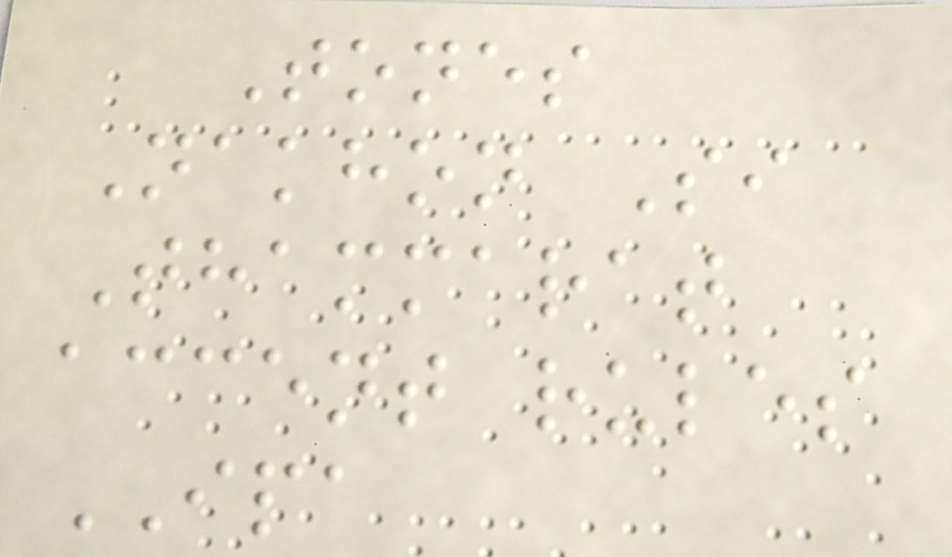Tones
Nakhon Si
Thammarat
accent rules
IPA
